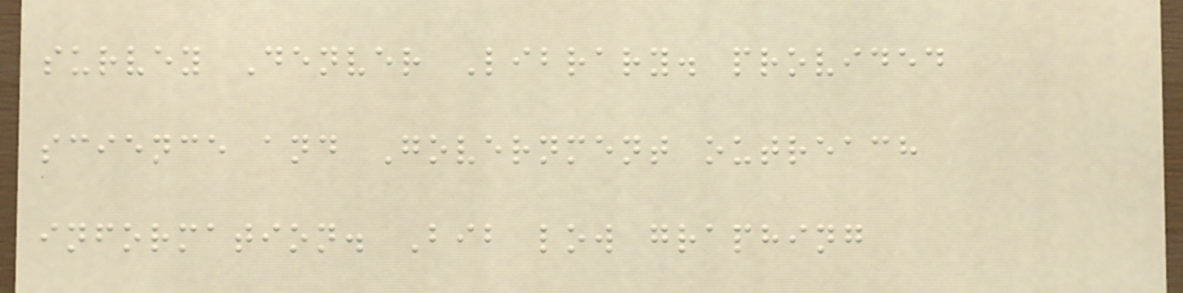survey Denver Library. provided
science and Government outreach
information. Bib low graphing
